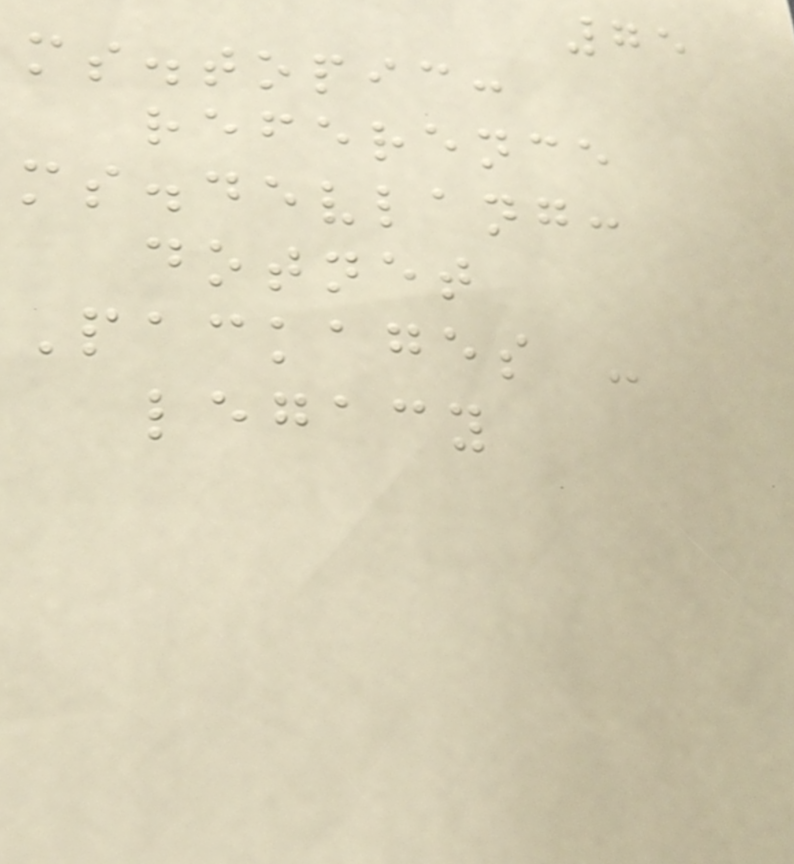75
ms.topic:
reference
ms.devlang:
dotnet
Packages -
legacy
